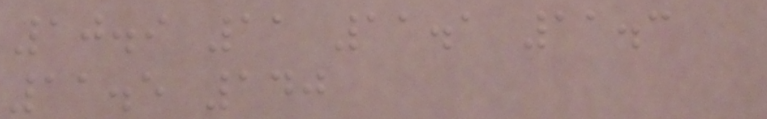10.9 11 11.1 11.3
11.5 140
